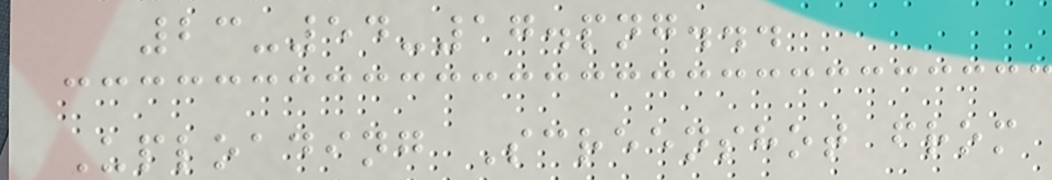23-54-17.png...
Uploading Screenshot from
